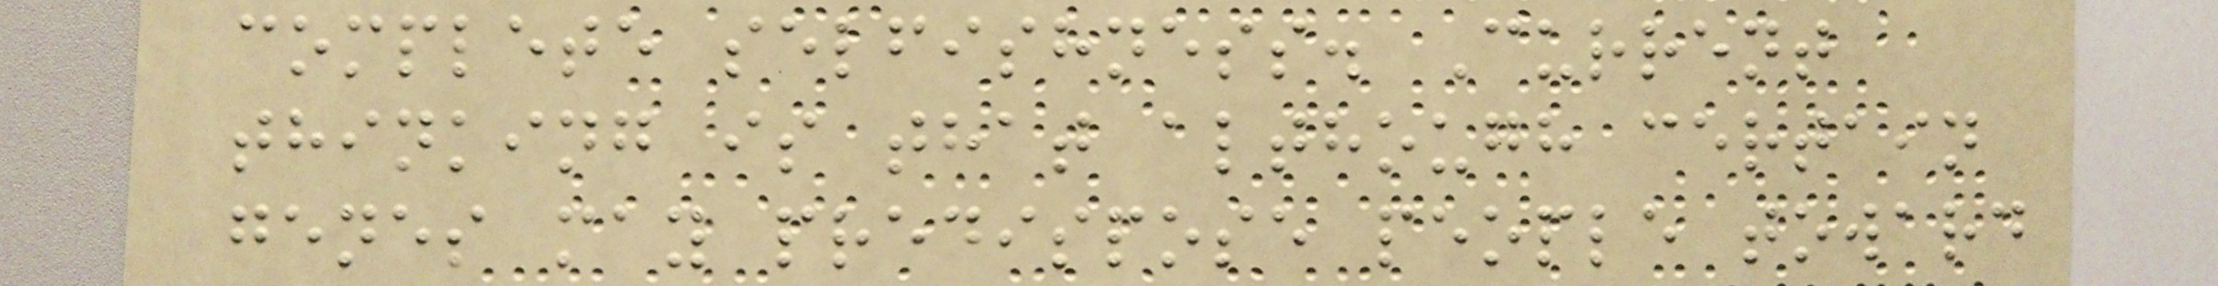complete selfishness. Current
thinking is that although certain
genes may predispose people toward
